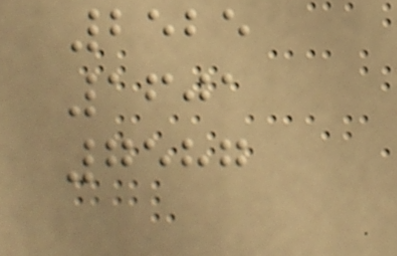2525
1601
7587
